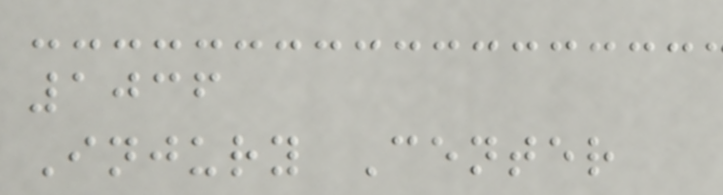1036
Injury Center
